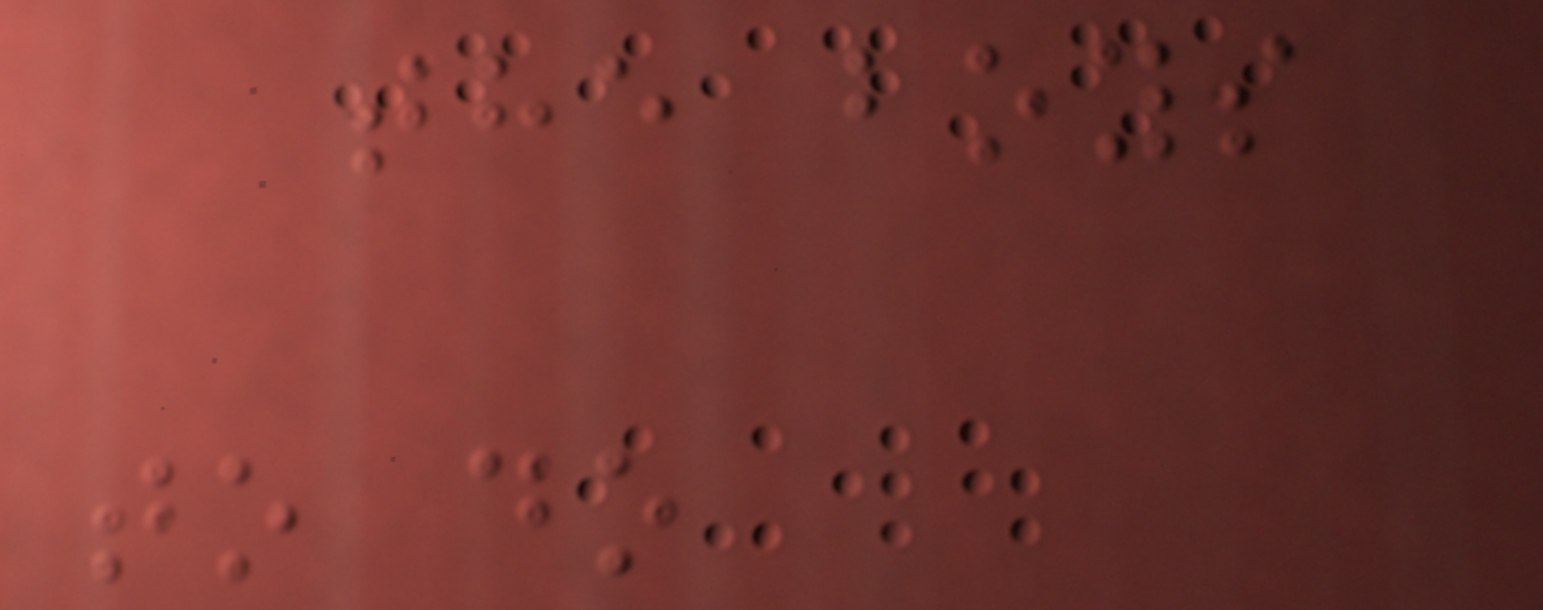the boys
to do
